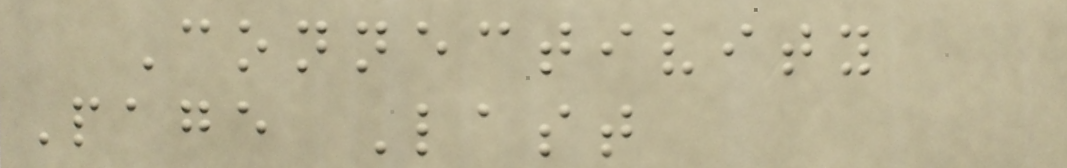Connectivity
Page Last
